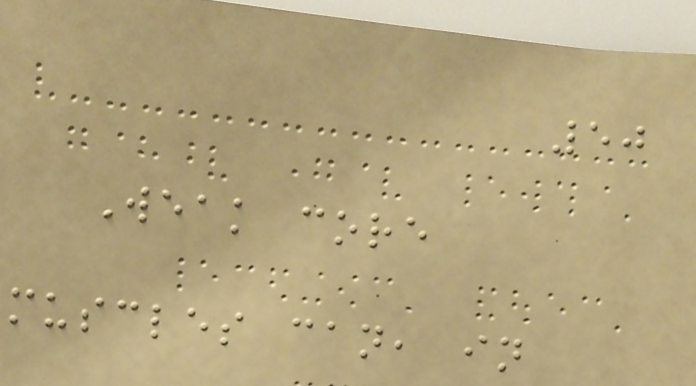50
Weak core
muscles can, in
